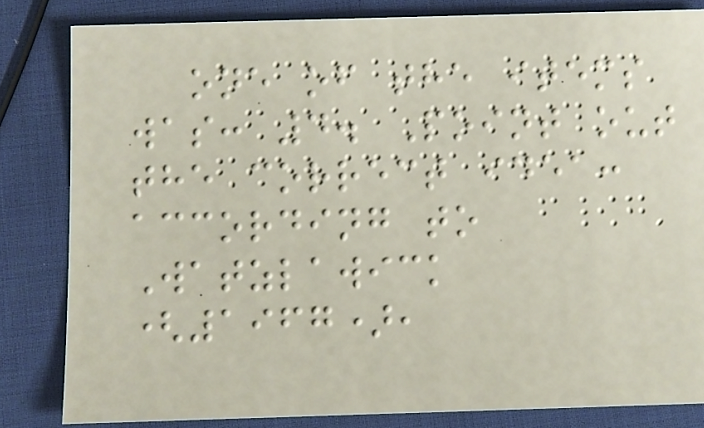one of the items
was: 4. Point out
the correct idea:
according to
Watzlawick
(1967),
